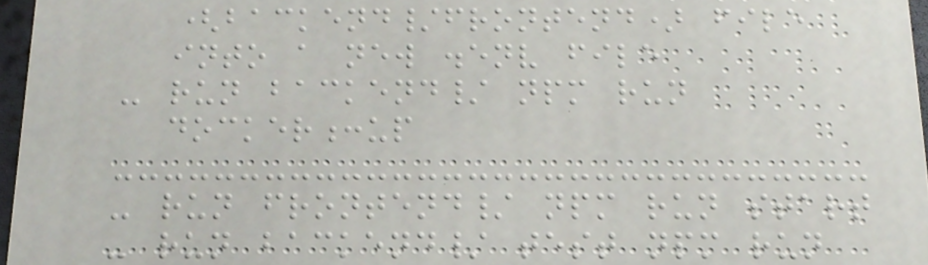(backend/frontend) file
into a new .env file
- run backend/ npm run
docker:up
- run frontend/ npm run start
- run backend/ test npm run
